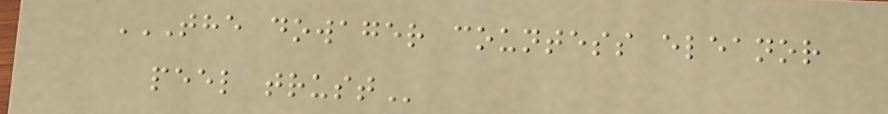THE DOWAGER COUNTESS ELEANOR
PEEL TRUST
